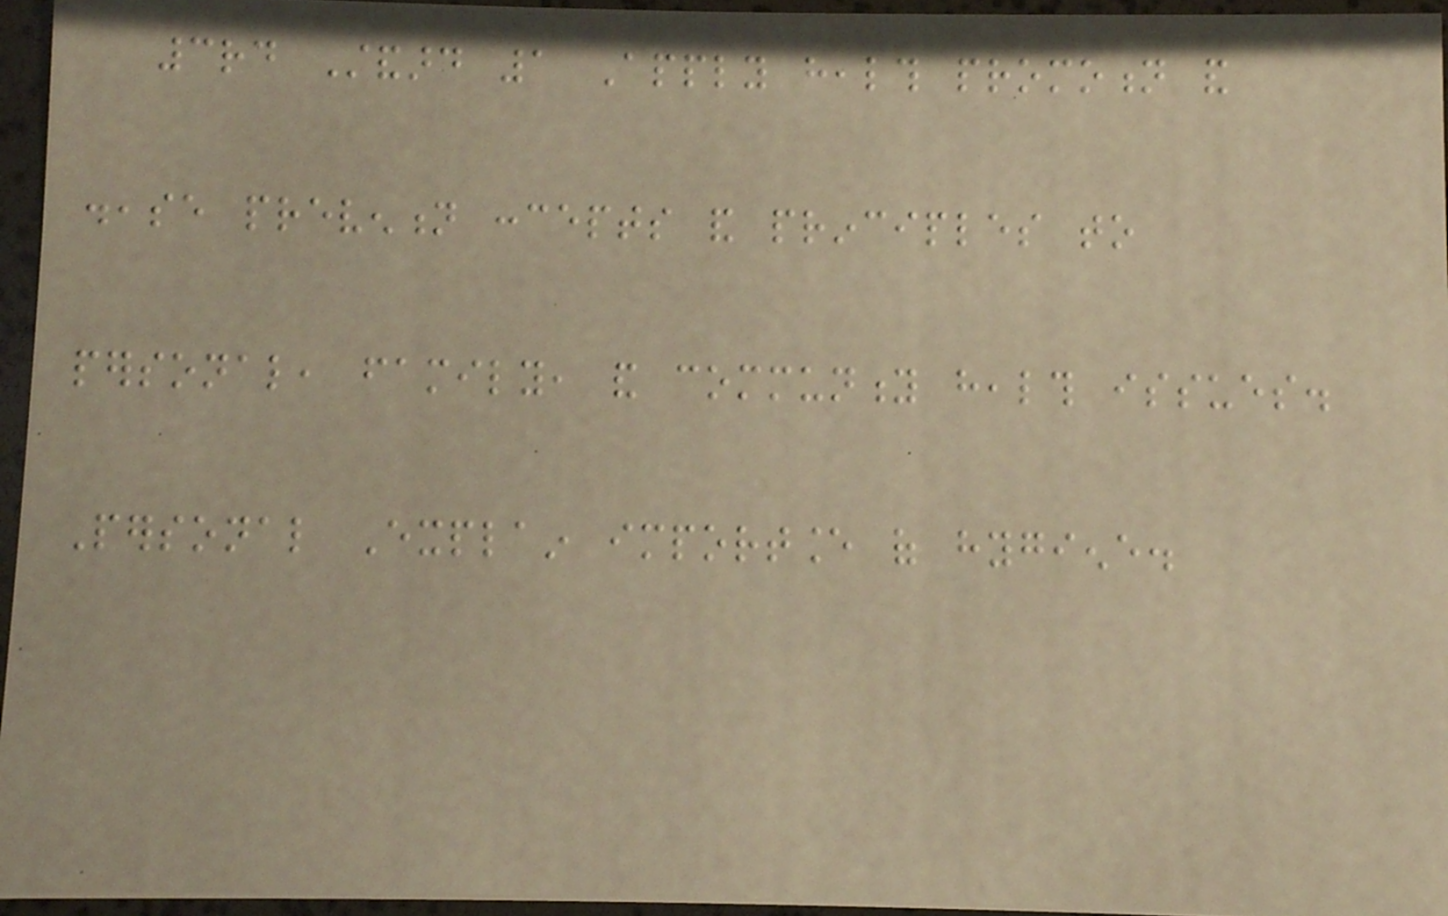3rd Standard 1 Apply health promotion and
disease prevention concepts and principles to
personal, family, and community health issues.
Personal Explain importance of hygiene.
